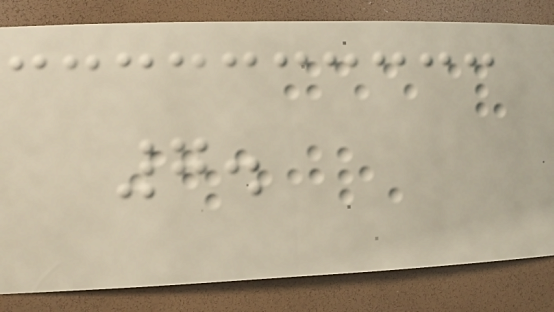7.
